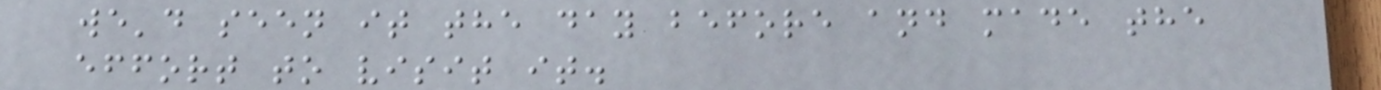we'd seen it the day before and made the
effort to visit it.
